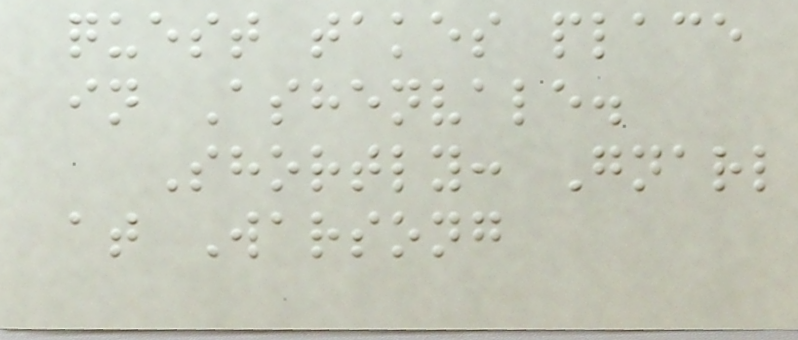quest takes place
in Ashenvale.
Shortly: Gnarl
at Warsong
